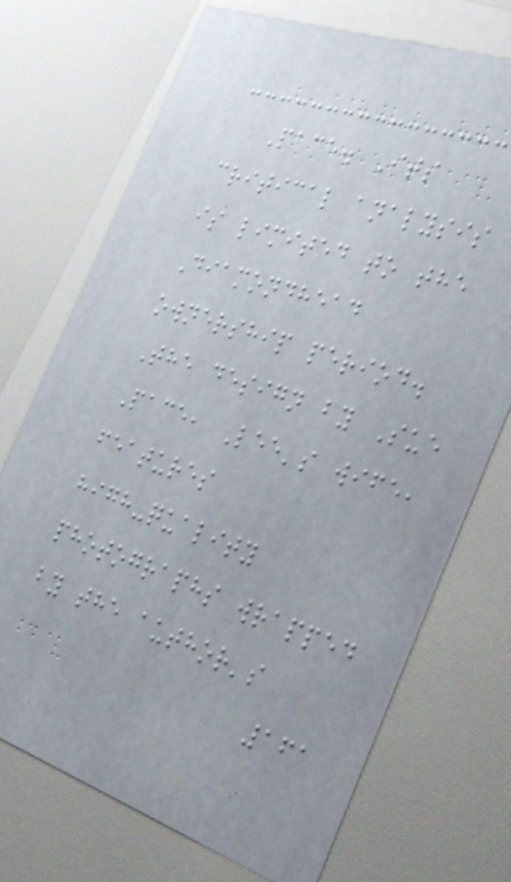Pace. Its
critical analysis
is limited to the
Diamondhead
ownership period.
The design by Sue
Pace, Lee's wife,
features
high-quality
photographs wrapped
by the author's
161
